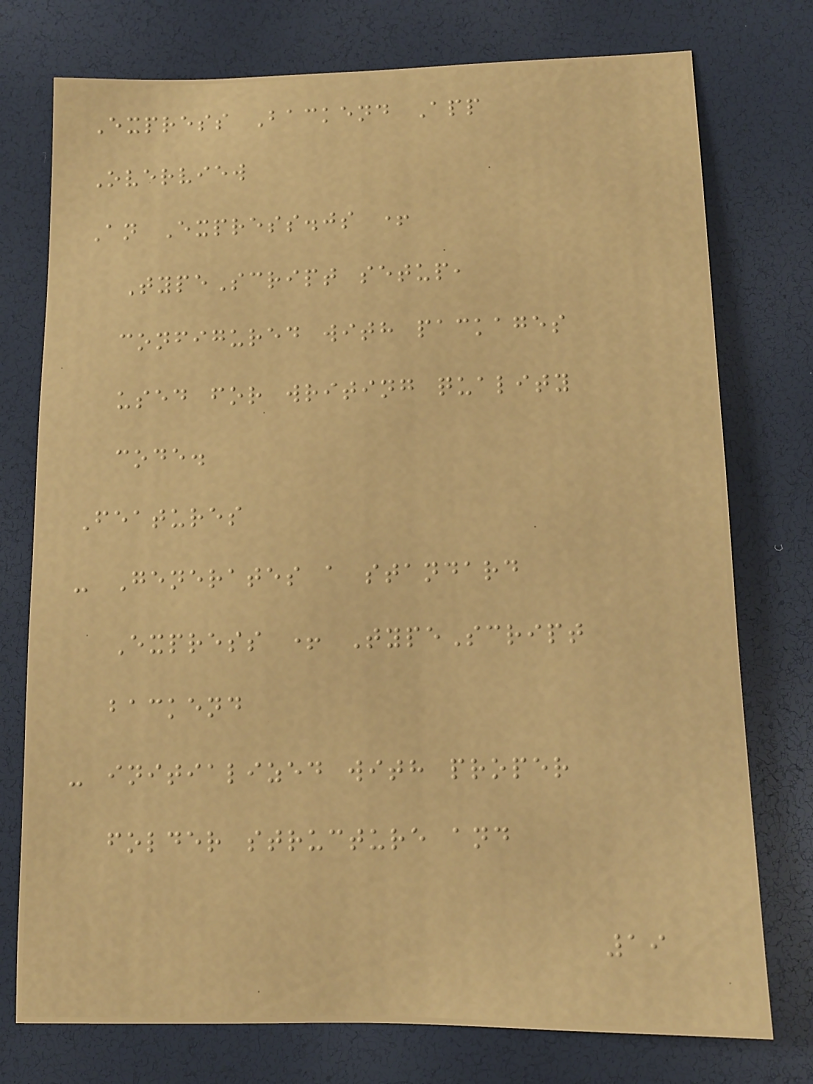Express Backend App
Overview
An Express.js +
TypeScript setup,
configured with packages
used for writing quality
code.
Features
- Generates a standard
Express + TypeScript
backend
- initialized with proper
folder structure and
19
